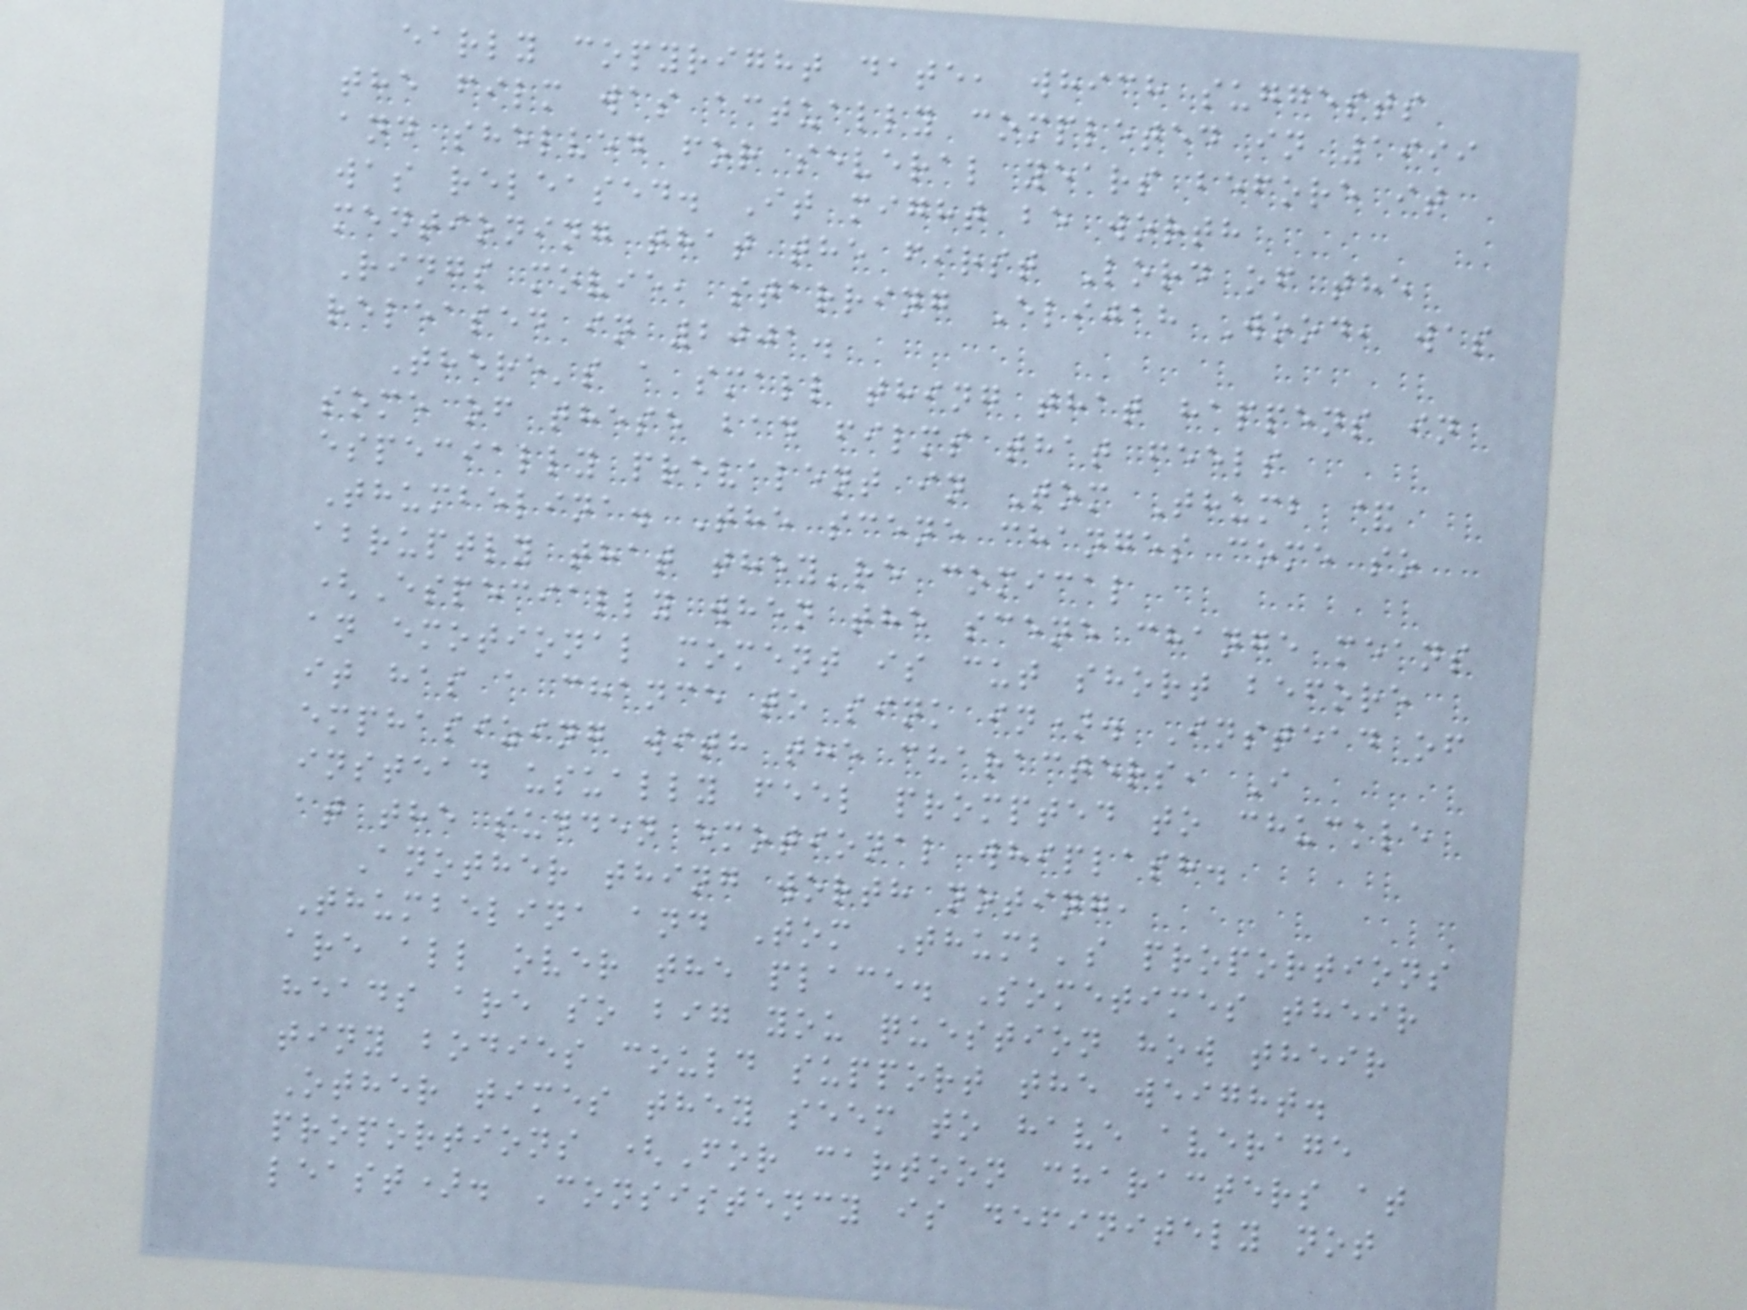early copyright date, which suggests
the film was actually completed in 1999
and shelved for several years before it
was released. It might be worth
mentioning that the first Lord of the
Rings movie, starring Elijah Wood, was
released in 2001.
There's a small thing that happens in
some of these bad films that feels
especially prevalent in Tom Thumb &
Thumbelina. The scene changes come so
abruptly that they're comical
(Especially when the scene change means
an emotional moment is cut short before
it has a chance to sink in). Instead of
emphasizing with the characters, I
instead usually feel prompted to chuckle
at the sudden emotional whiplash.
Another thing worth noting,
Thumbelina and Tom Thumb's proportions
are all over the place. Sometimes their
heads are so big you question how their
tiny bodies could support the weight.
Other times they seem to have average
proportions (For cartoon characters at
least). Consistency is definitely not
